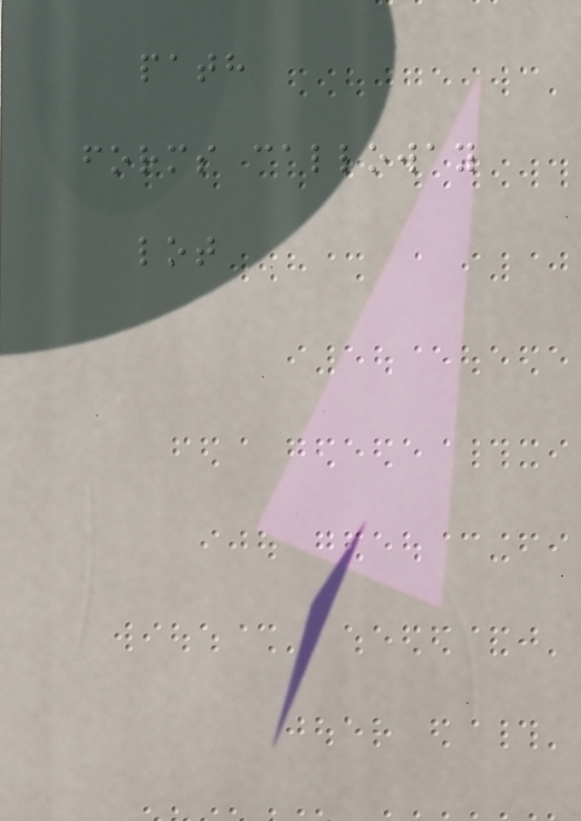path
forms calloway
lot
